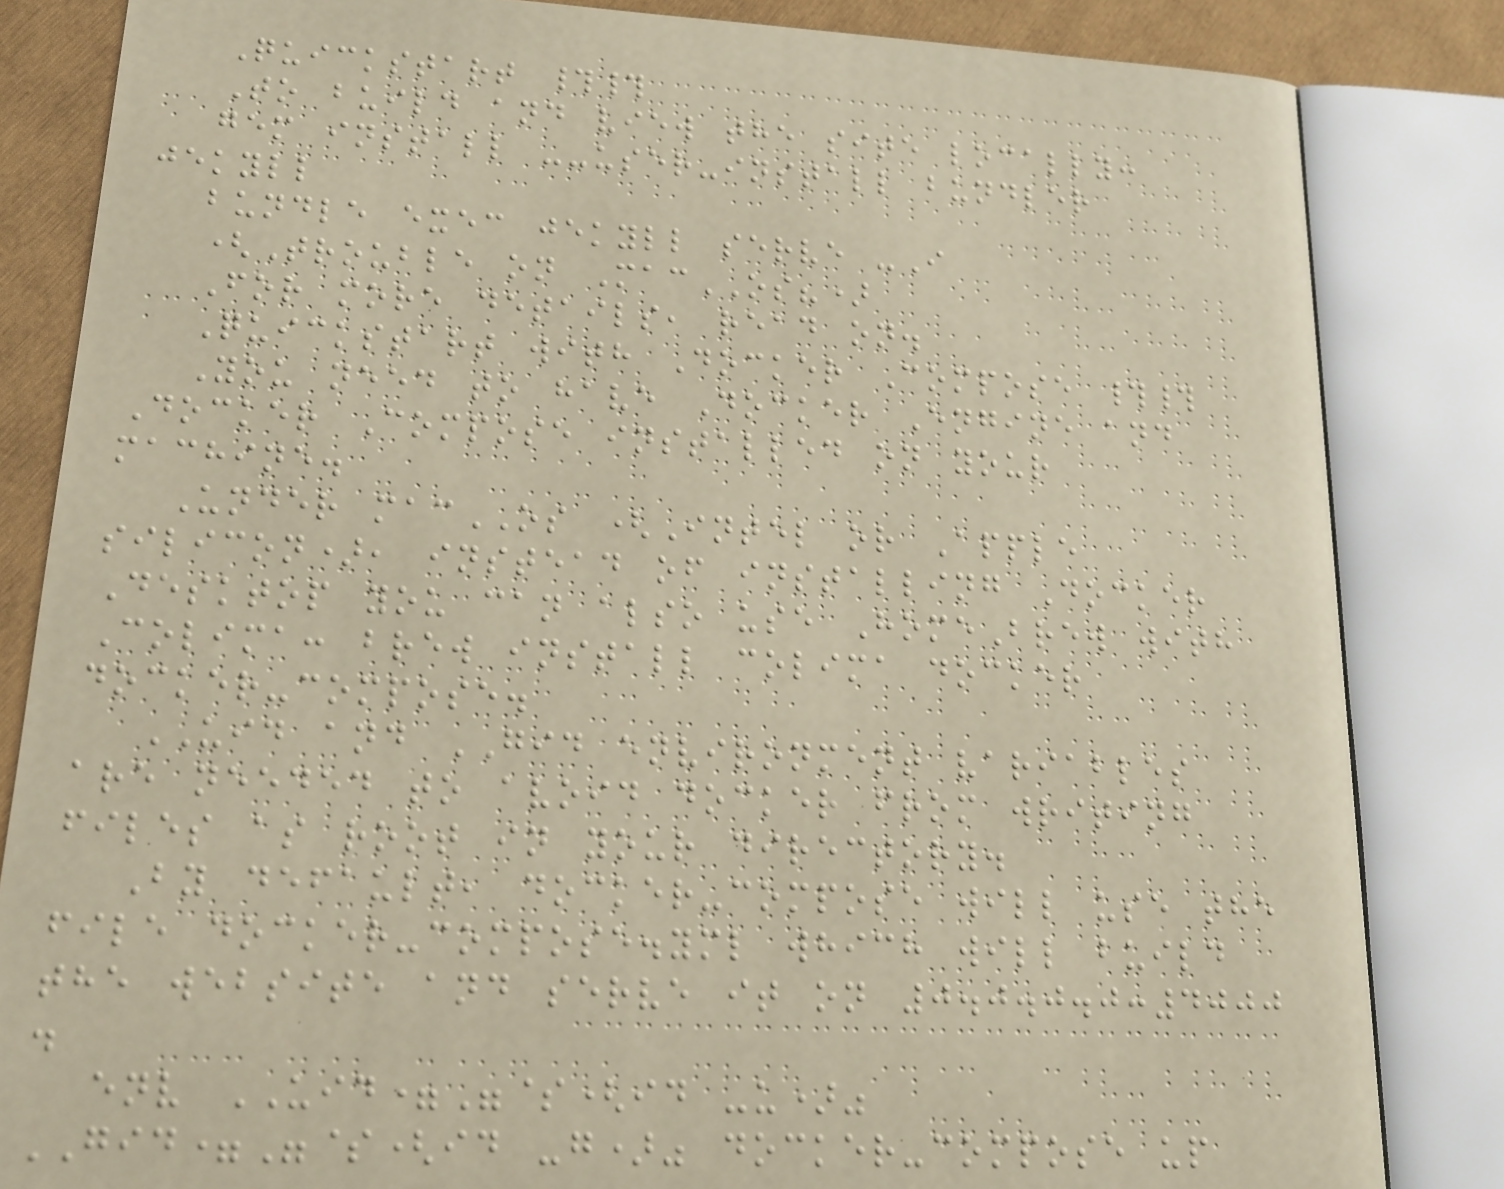Quickstart ##
To build and view the site locally:
gem install --user-install bundler
jekyll
bundle exec jekyll serve -I
(Trouble on MacOS?)
For more details, read on.
Quickstart with Docker Compose ##
You need to have Docker Engine and
Docker Compose installed on your
machine.
Under macOS (Intel or Apple
silicon), instead of installing Docker
Desktop you can also use HomeBrew with
Colima: brew install colima docker
docker-compose.
UID and GID environment variables
are needed to avoid docker from writing
files as root in your directory.
By default, docker-compose will use the
file docker-compose.yml which will build
the website and serve it on 0.0.0.0:4000
.
env UID="$(id -u)"
GID="$(id -g)" docker-compose up
